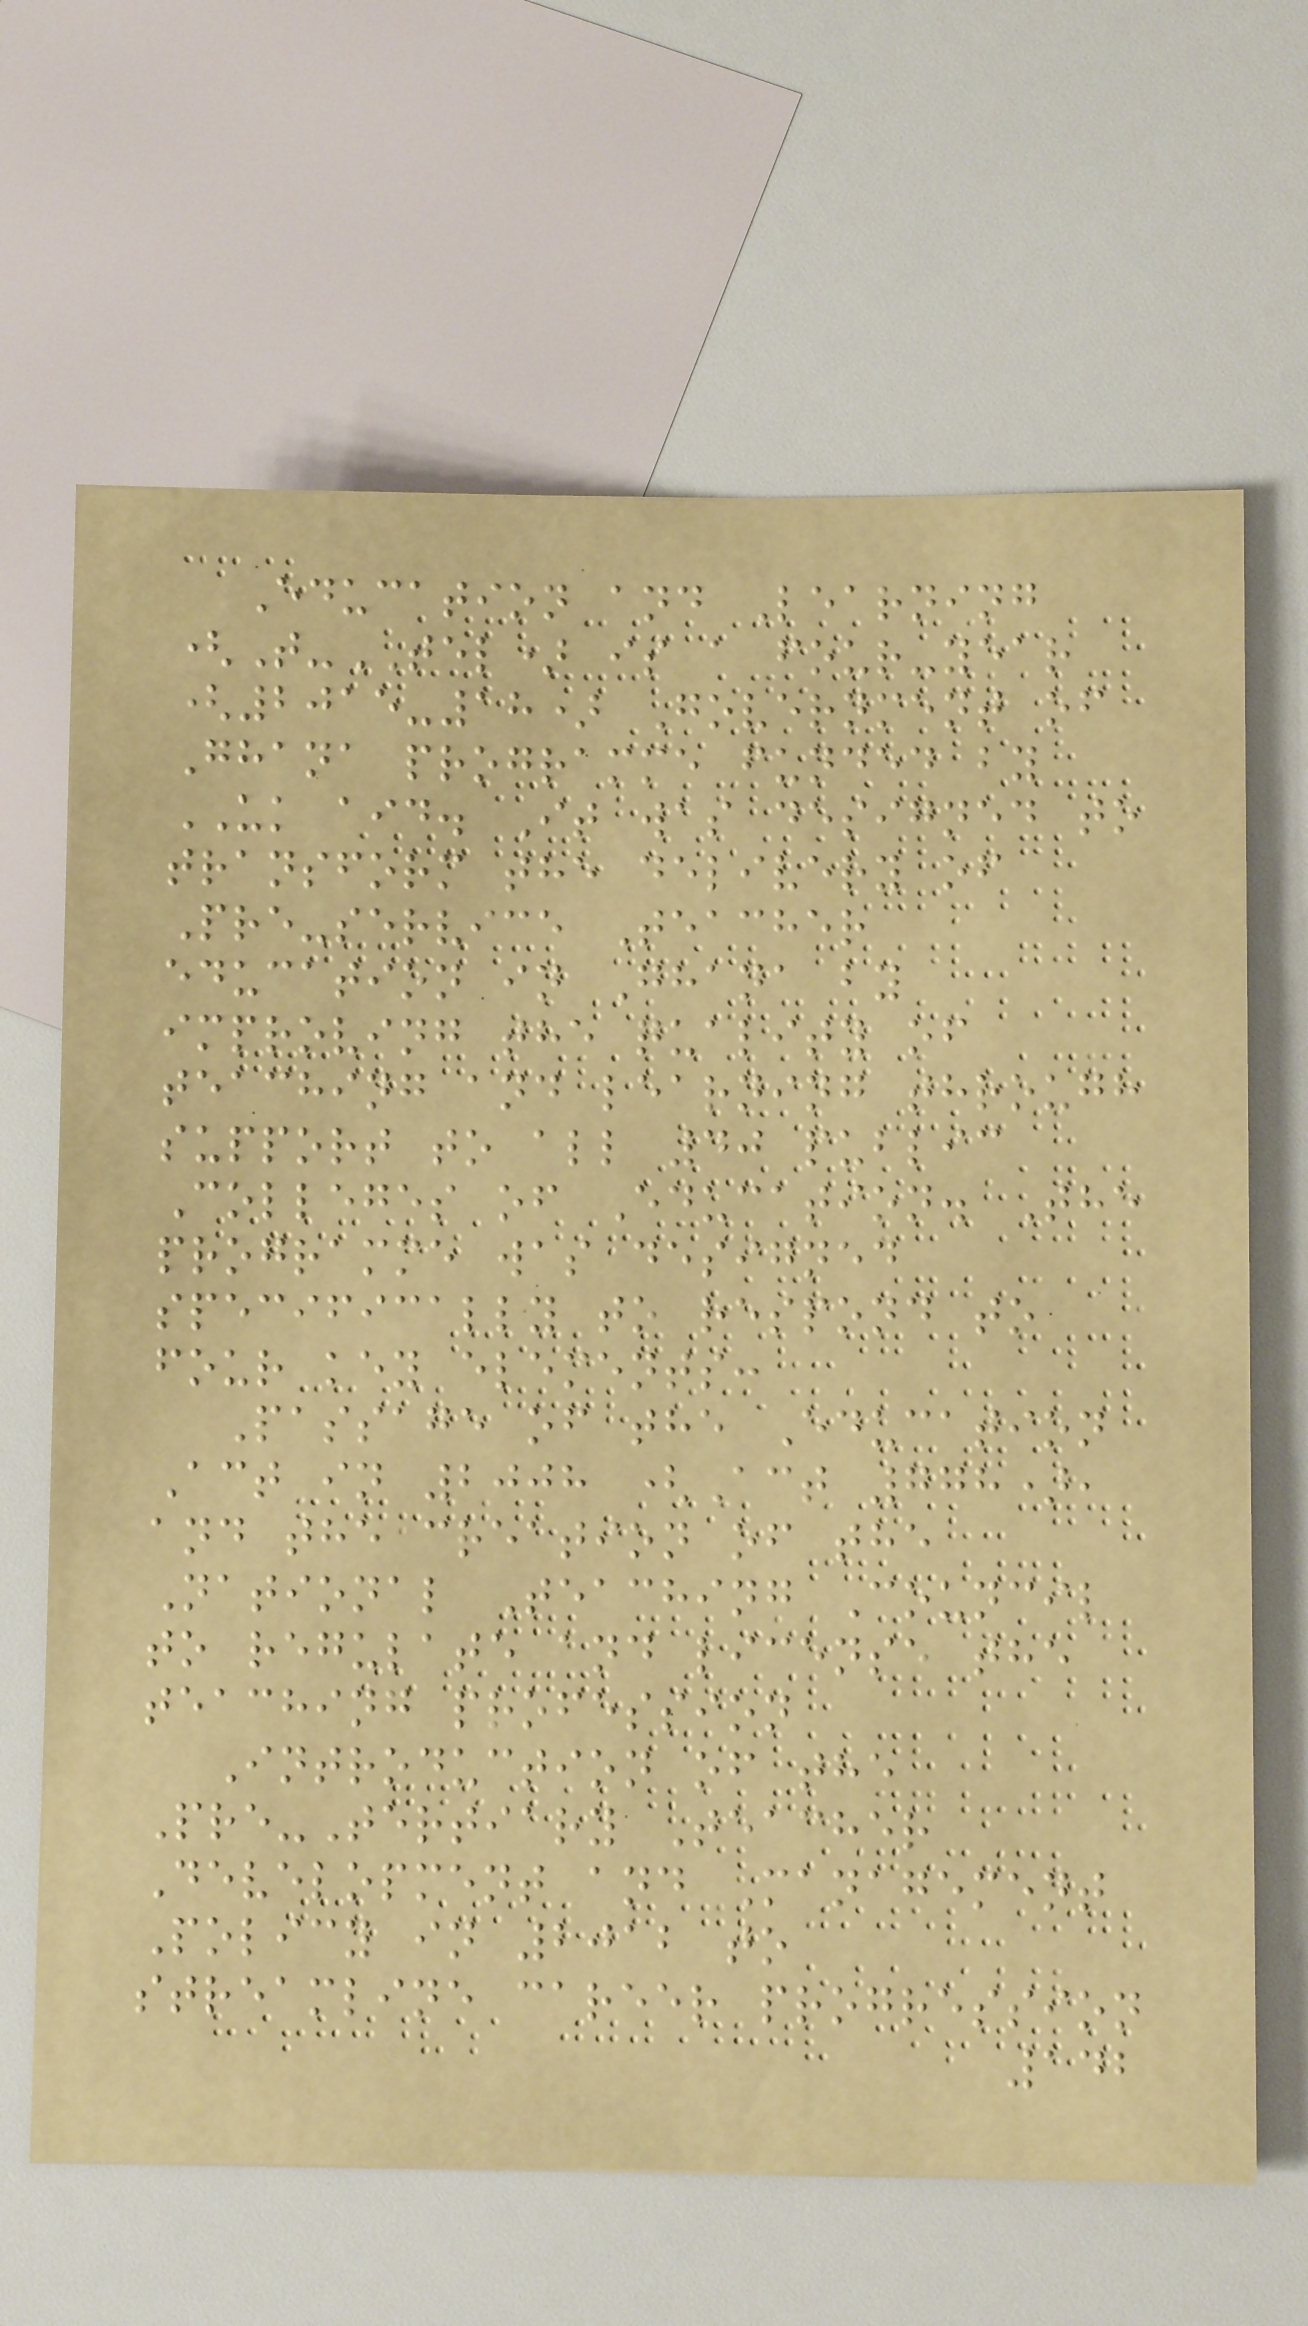Education and Learning
(T-TEL) is a four-year
(2015-18) Government of
Ghana programme funded by
UK aid. It was designed to
transform the delivery of
Pre-service Teacher
education in Ghana by
improving the quality of
teaching and learning through
support to all 40 public
Colleges of Education. The
programme was designed
specifically to respond to
four key elements:
Passage of the Education
Act in 2008 (Act 778),
and the creation of the
National Teaching Council
to regulate and license the
teaching profession
Introduction of the
Pre-Tertiary Teacher
Development and Management
Policy in 2012 to
streamline career progression
142
